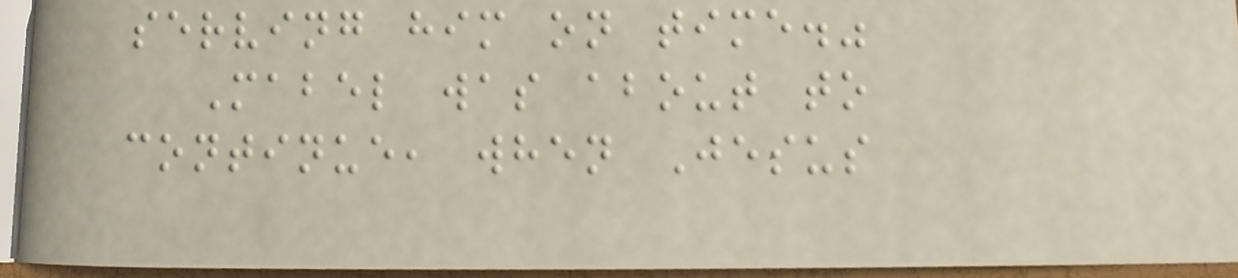serving him on time."
Mabel was about to
continue, when Jesus
